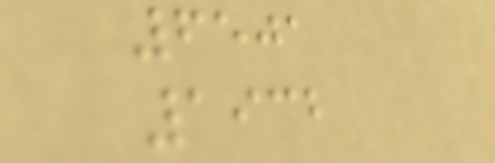6501
1932
